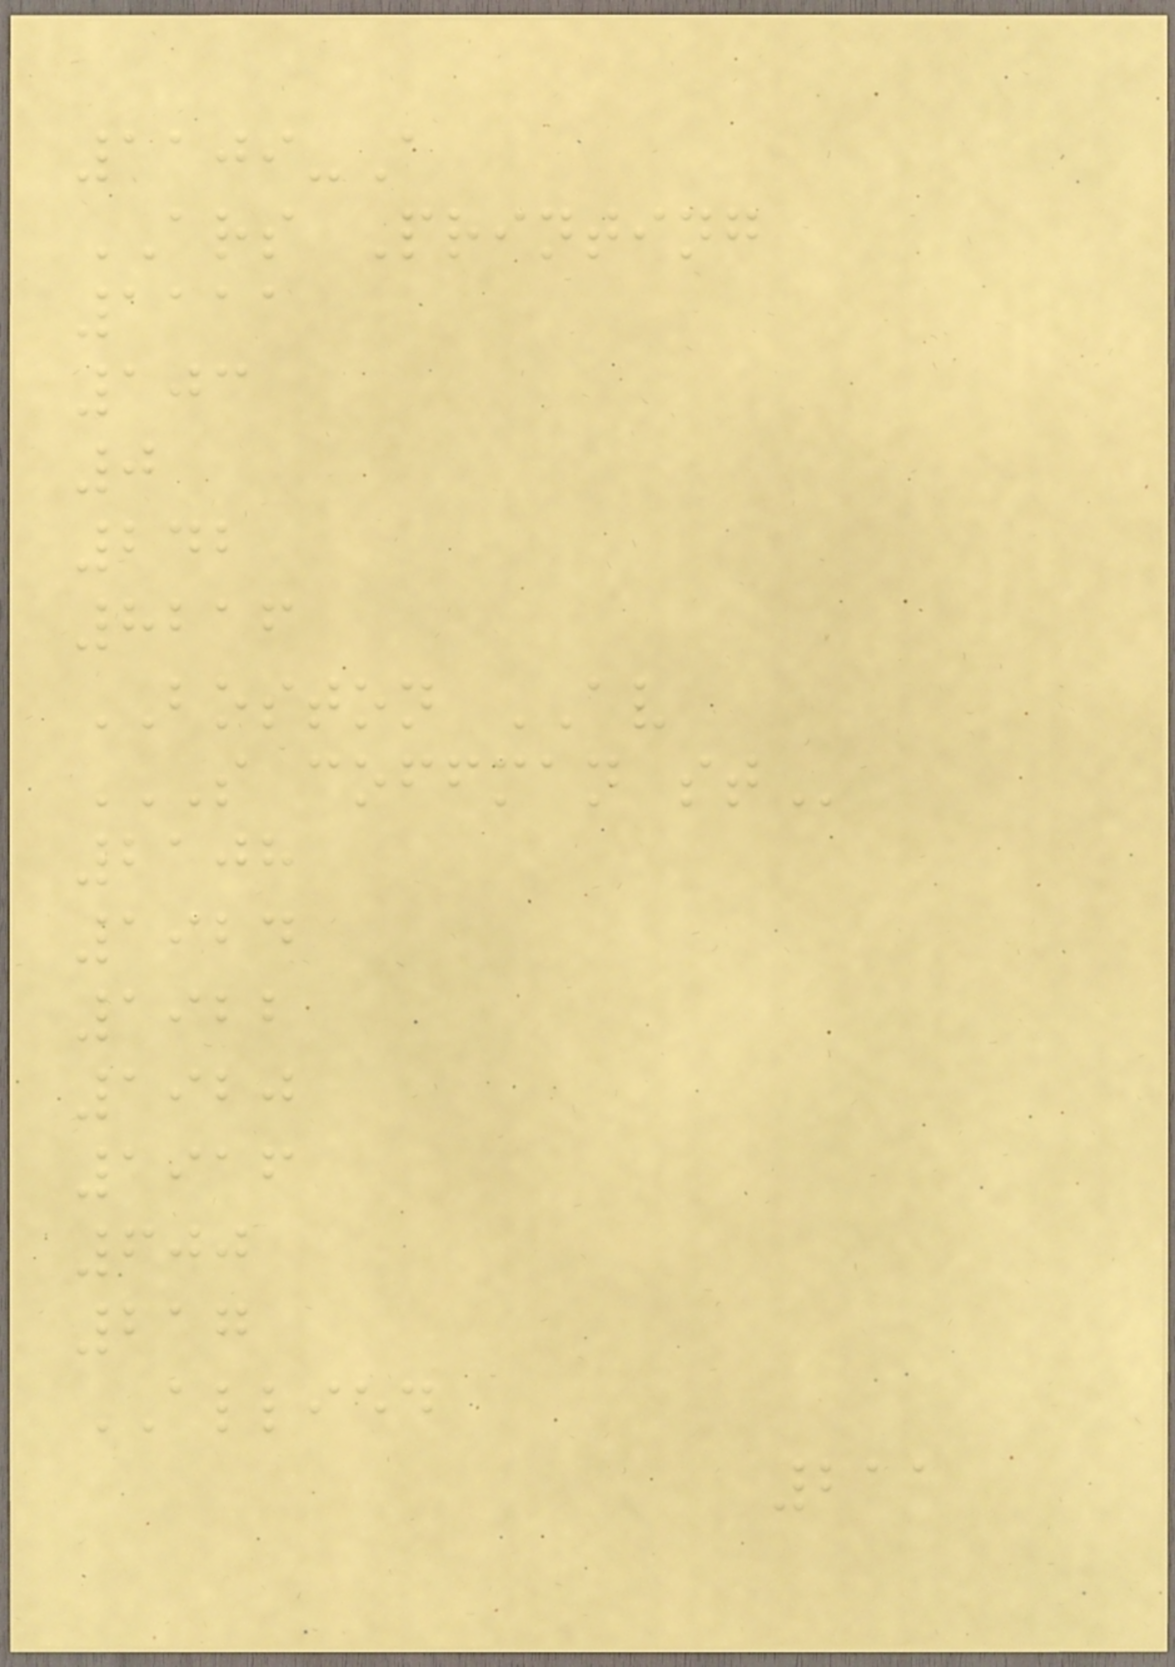1109-A
ARS Printing
1111
103
0
242
8216
BOSTON AV
S COFFMAN ST
2108
1924
1922
1920
1916
600
217
ALLIED
211
